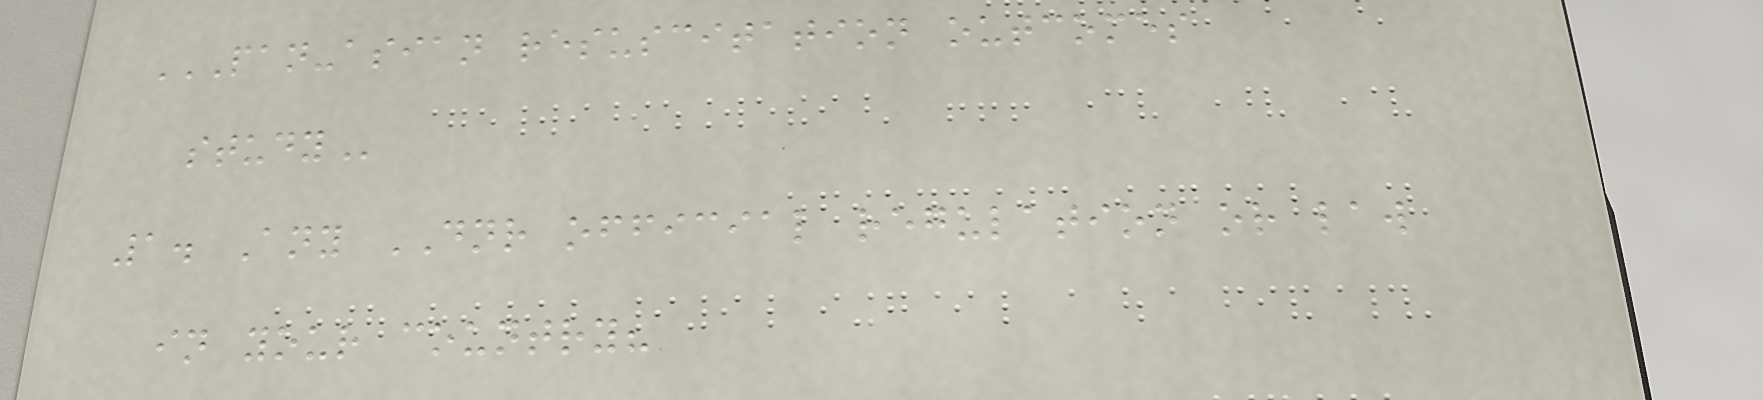PAN-ASIAN RESUSCITATION OUTCOMES
STUDY
1. Any DNR official regulation or law
in your country?
